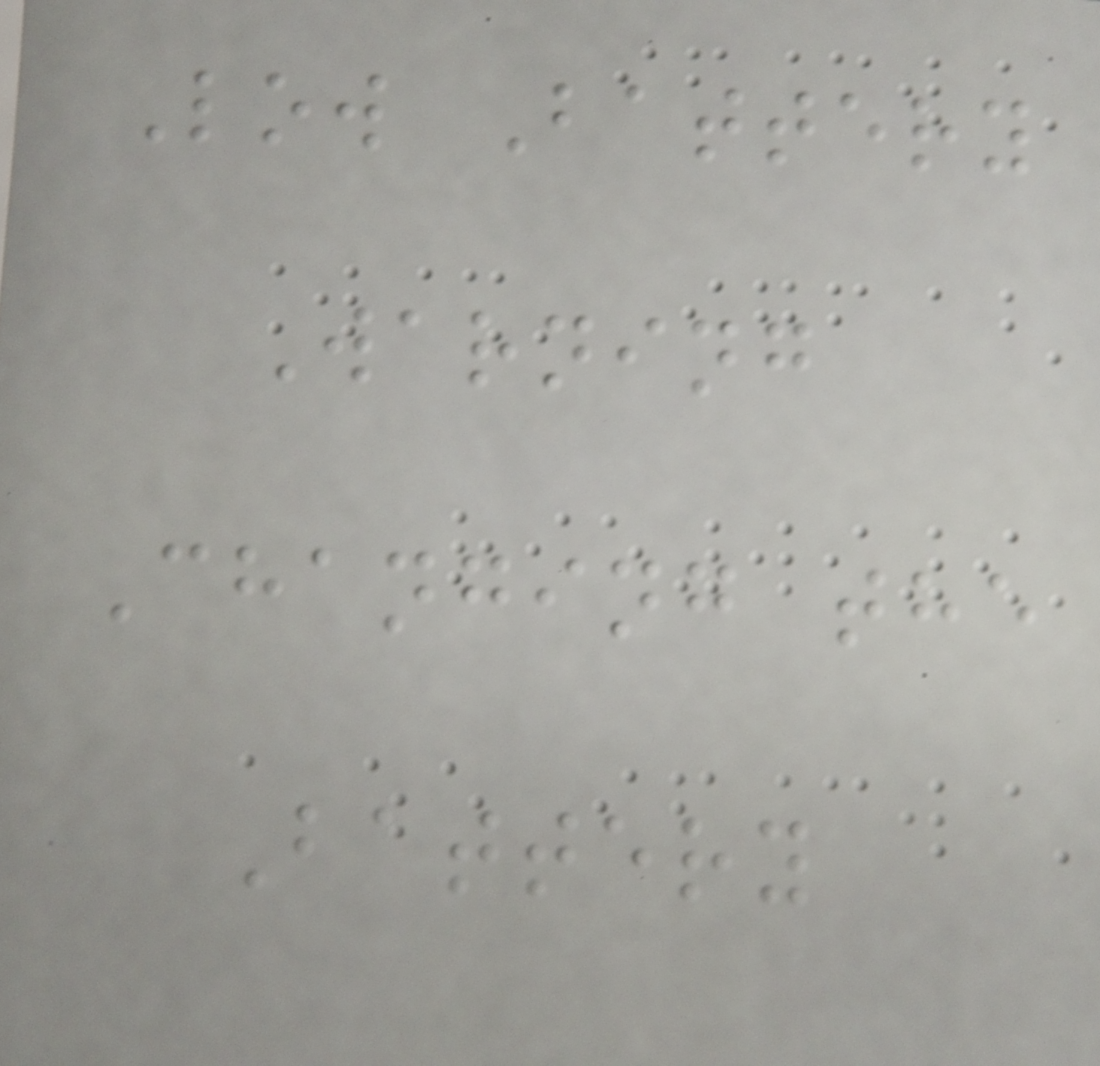Low Battery
Warning
Changing the
Battery
